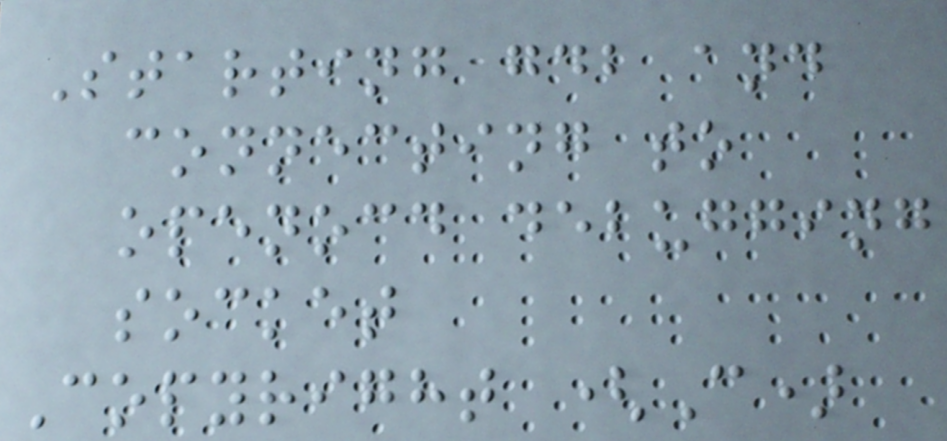Starting gdb and
connecting to
openocd debugging
socket
Copyright (C)
